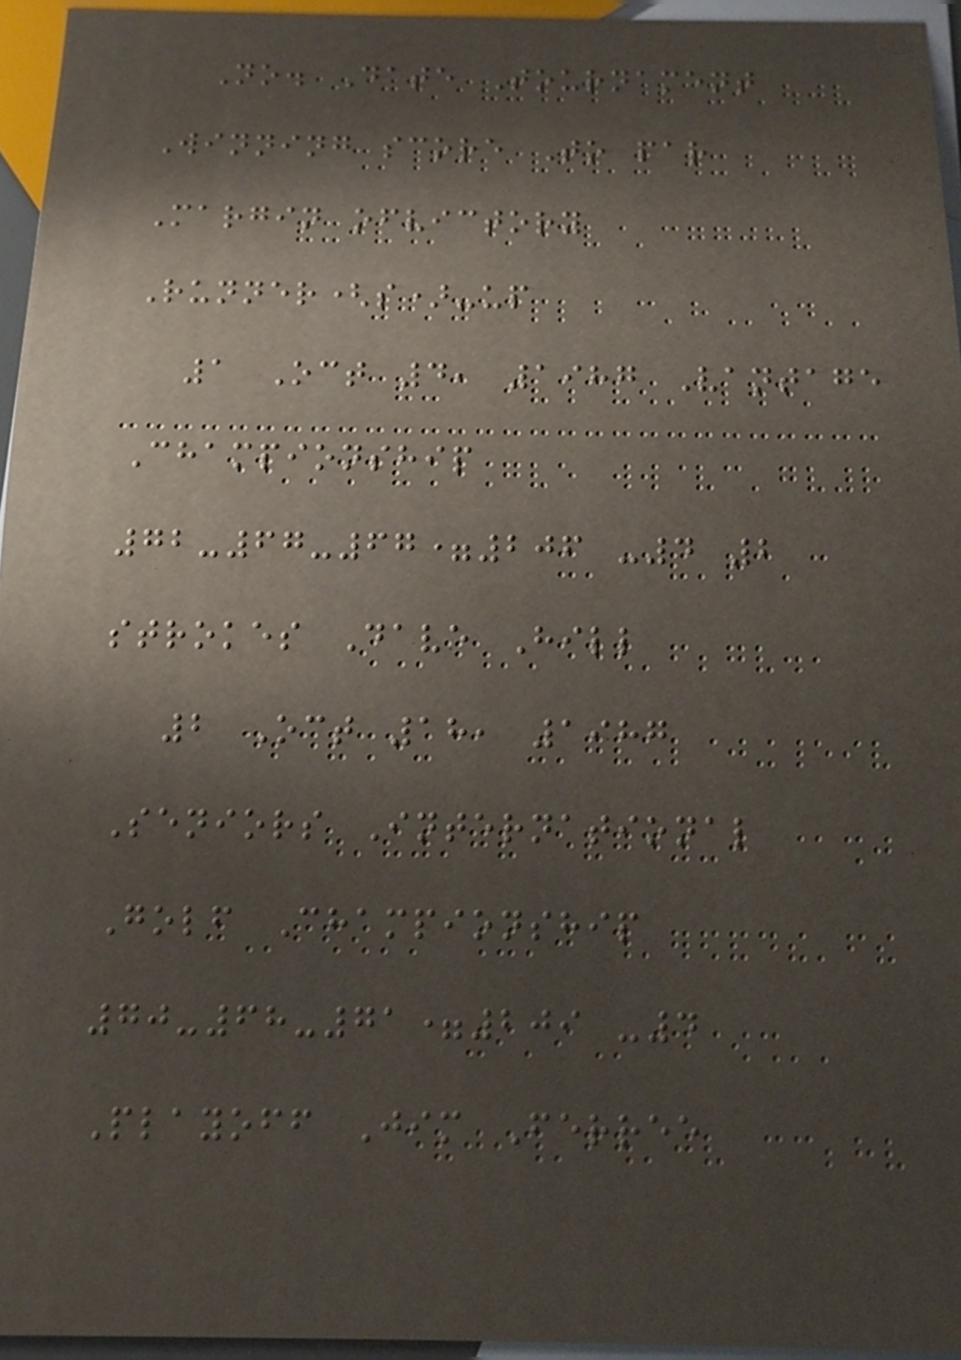No. Date Tournament
Winning score To par
Margin ofvictory
Runner(s)-up
1 Oct 4, 1987 Vantage
Championship
72-67-67=206 -4 2
strokes Dave Hill
2 Oct 18, 1987
Seniors International
Golf Championship
70-68-71=209 -4
Playoff Jim Ferree
